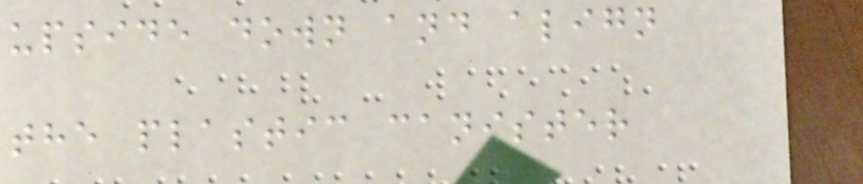upside down and align
the plastic canister
